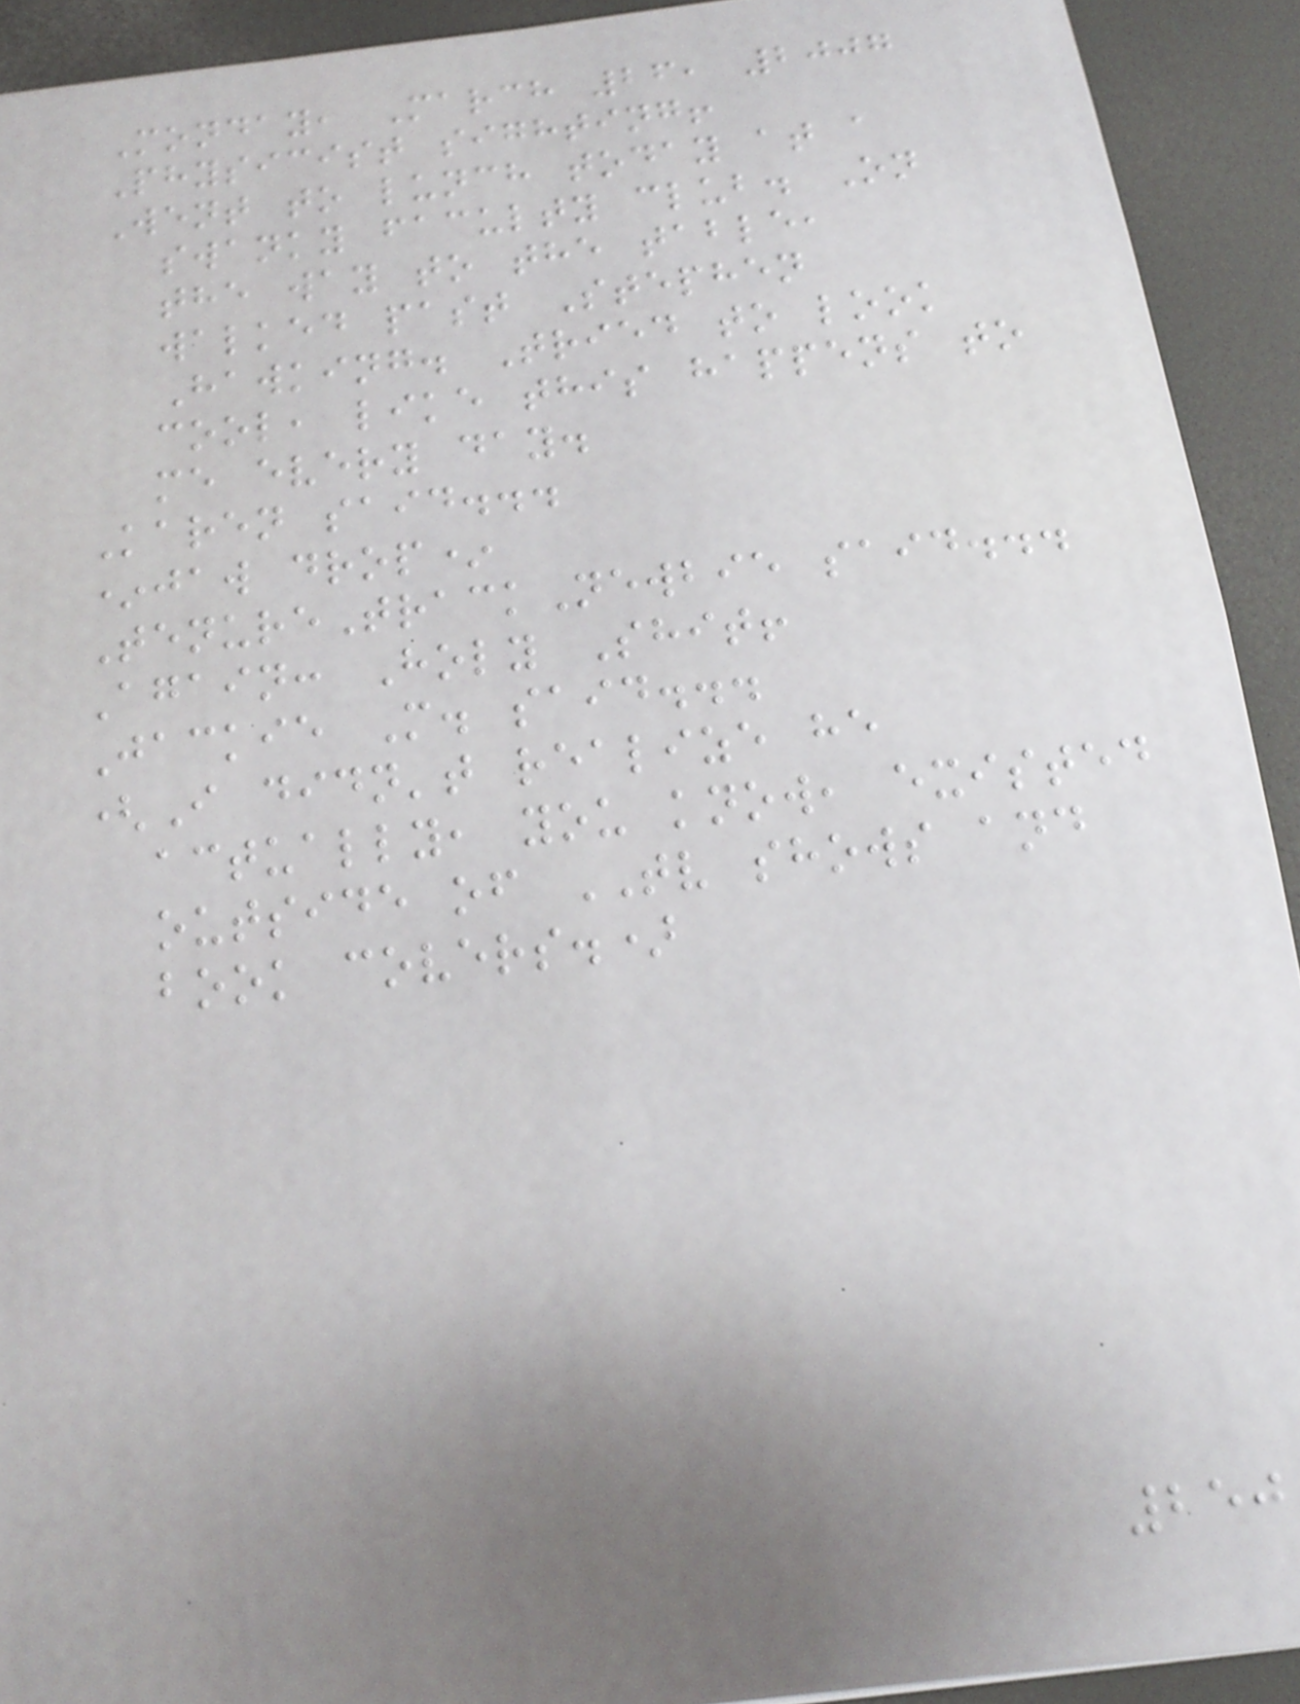Monday, March 26, 2007
Physicist sighting!
Went to lunch today at a
swanky faculty club. On
the way to the table,
walked past Stephen
Hawking. Tried to look
cool, like this happens to
me every day.
Karen said...
*jaw drop*
TenureTrackNewbie said...
Again: Holy Shit!
Jackie M. said...
(I didn't realize he
actually, you know, existed
outside of TV shows and
book covers.)
250
